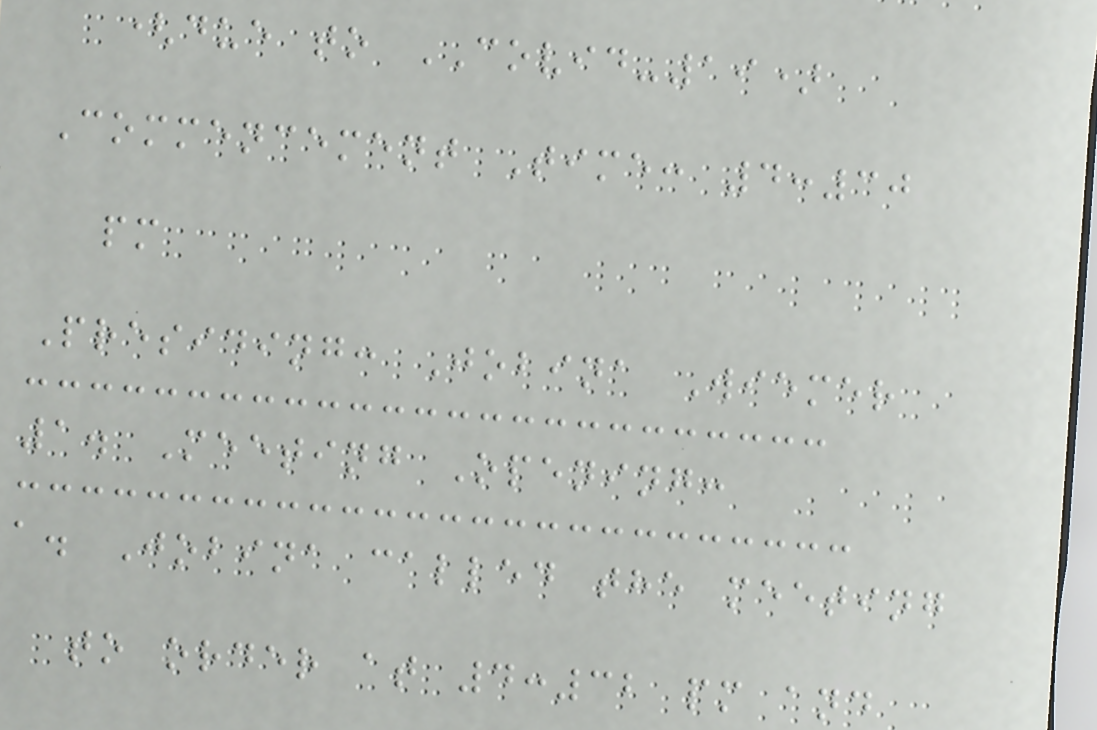(due to COVID-19)
Commencement Time: 4:30
pm
Presiding: Jobina Wiemer
1. Meeting Opening:
a. Jobina called the meeting
to order at 4:32 pm and
